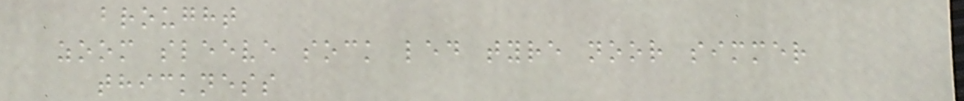brought
zoom sleeve sock led tyre noor simmer
thickness
